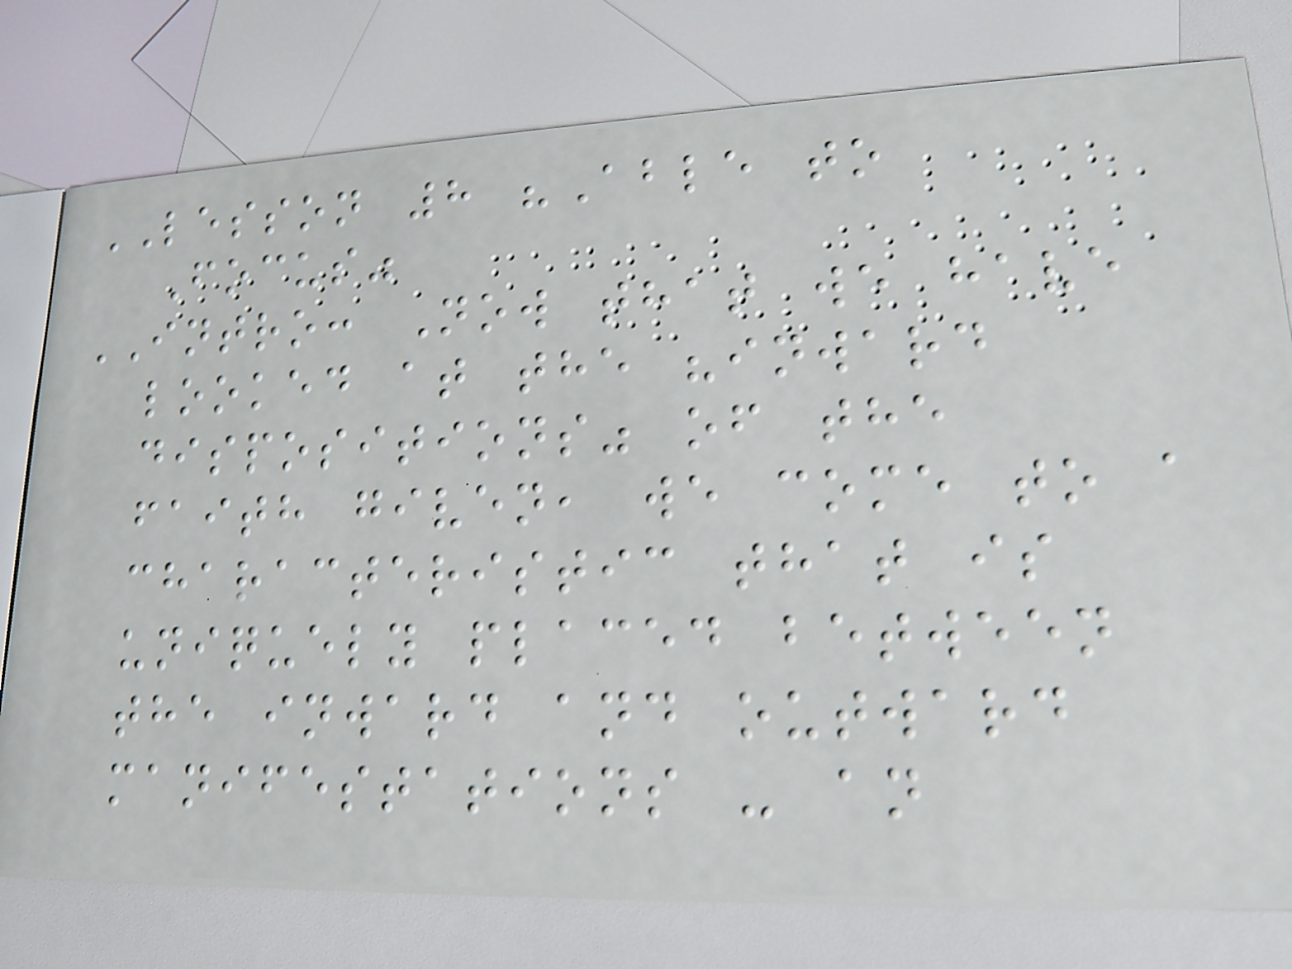LESSON 8 "Able to
Focus"
INTRO: Now that we have
looked at the "inward
dispositions" of the
faith given, we come to a
characteristic that is
uniquely placed between
the inward and outward
manifestations - an
